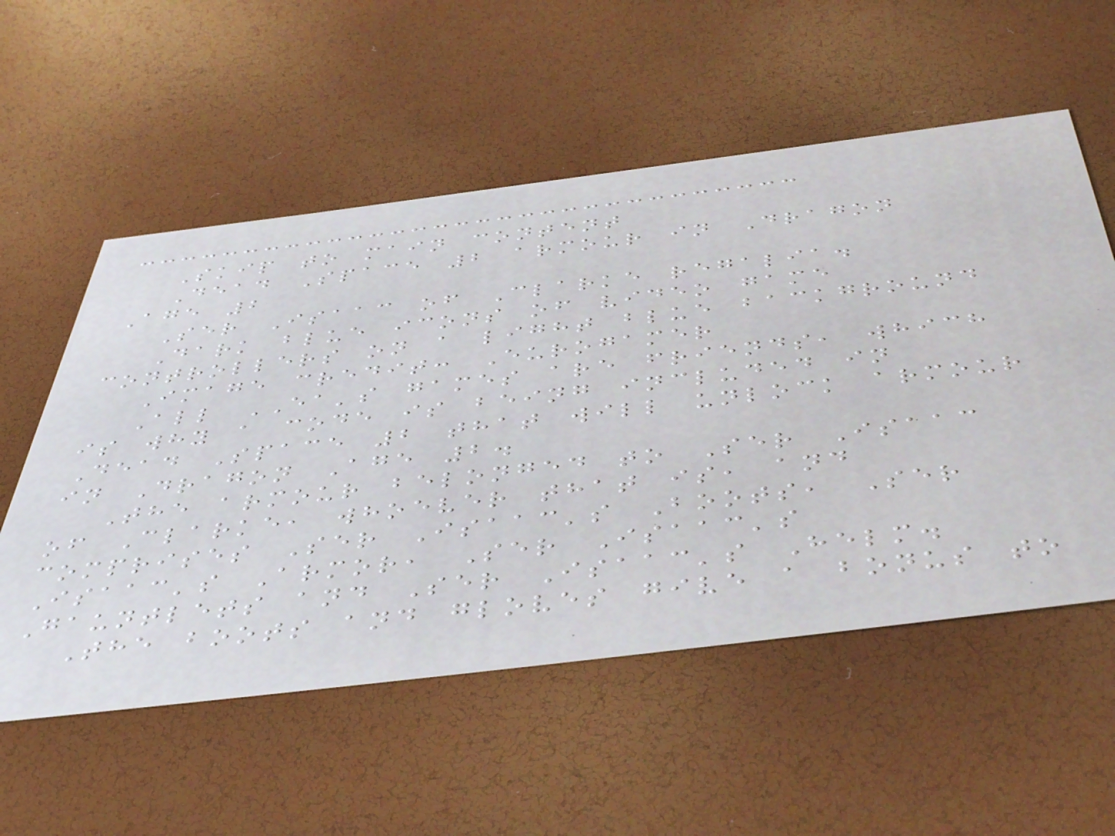Skip to main content
Dead Space 2 armour in Dragon
Age 2
Ser Isaac of Clarke regalia.
Dark blue icons of video game
controllers on a light blue background
Image credit: Eurogamer
All EA's games are friends, which
is why a code is being included in
Dead Space 2 that will unlock armour
in Dragon Age 2.
The armour belonged to Ser Isaac
of Clarke, whoever that is, and
comprises Ser Isaac's Boots, Ser
Isaac's Armor, Ser Isaac's
Gauntlets and Ser Isaac's Helm.
The boots and gloves give a bonus to
